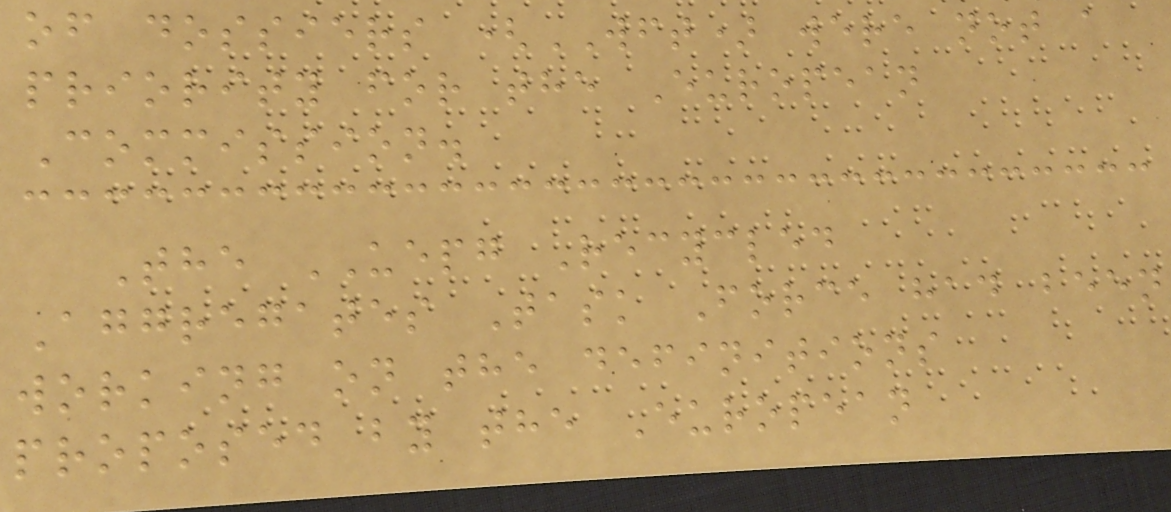of dossiers (WFT) were not a
priority for the European
Commission.
The UEPG Recycled
Aggregates Task Force had been
working on the definitions
proposed by the European
